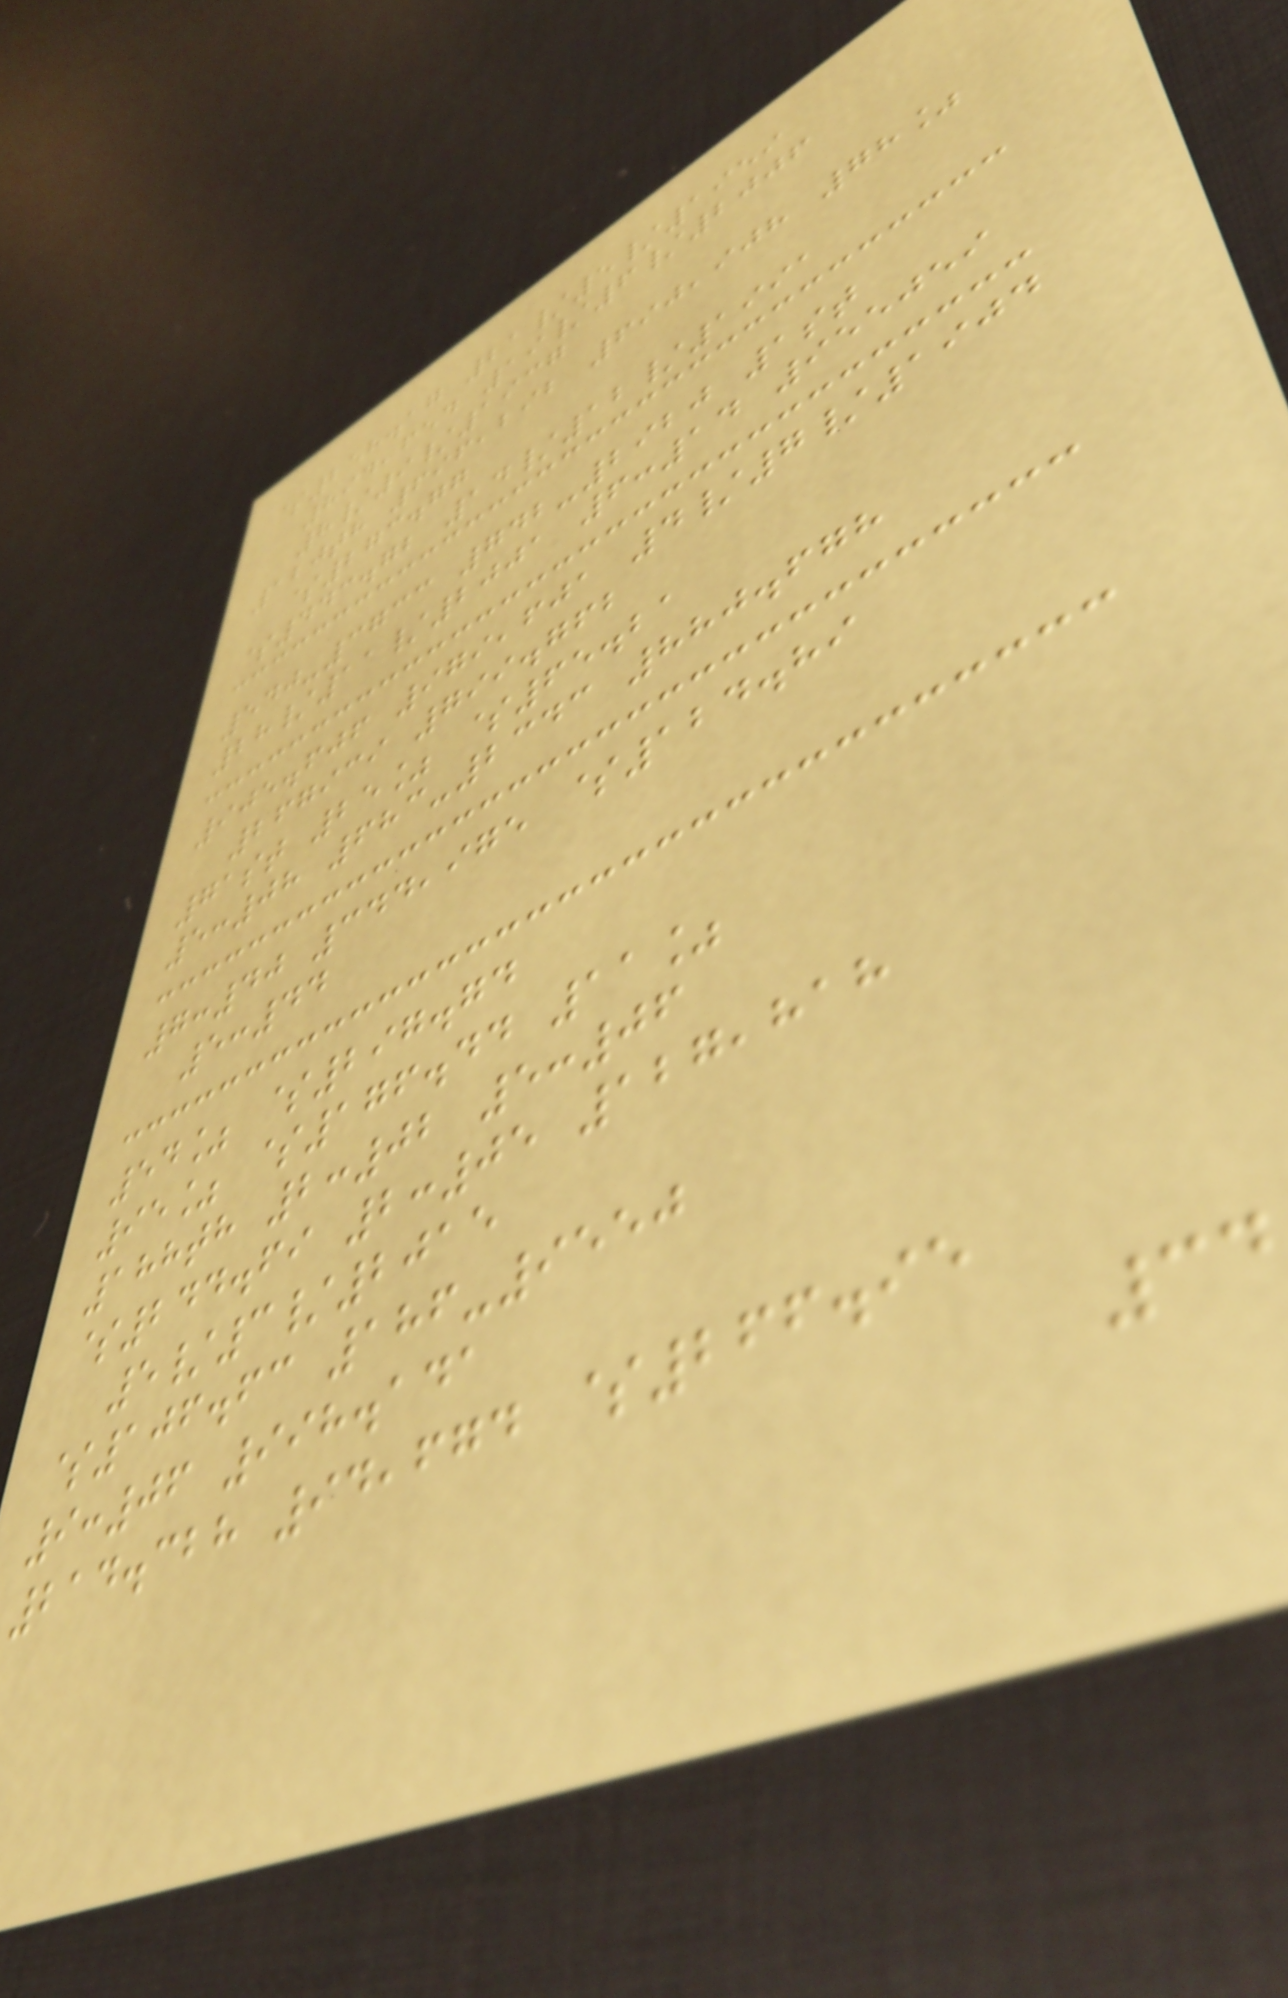$258.17 21/5/1959
894,654 19/6/2006
8/9/1937
120th 696,292 690,908 78%
$273.77
$443.72 14/12/1991
540-3733 742-2920 1st
28/11/2001 6:14 955059
905.606 979,601 4/7/1904
267939 799.762
71st 25% $65.21
5:08 683-2343 880.678
7:40 344,975 $124.89
5:44
54% $297.74
95% $176.44 11%
188th 2:02 5:06
$244.69 2:05 127,818
5/3/2015
$106.63 186-9550
9:06 998.141
214.328 94,674 $266.95
34
